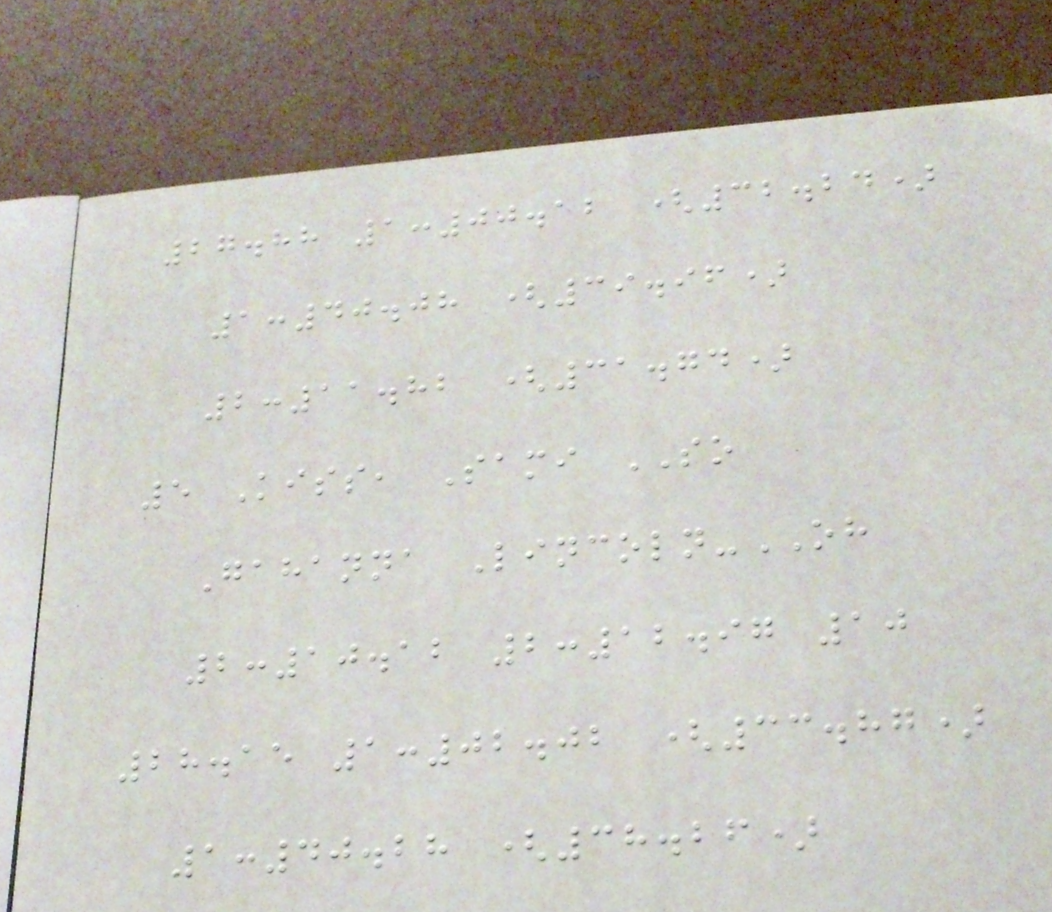27.88 1:00.12 (32.24)
1:40.08 (39.96)
2:11.82 (31.74)
5 Kiss, Sami SO
Gahanna Lincoln-OH
2:10.12 2:12.97 10
28.15 1:02.02 (33.87)
1:40.28 (38.26)
